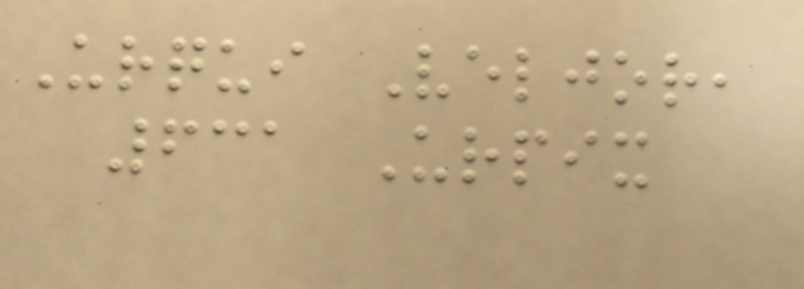Urqui Veljor,
631 Urpix
